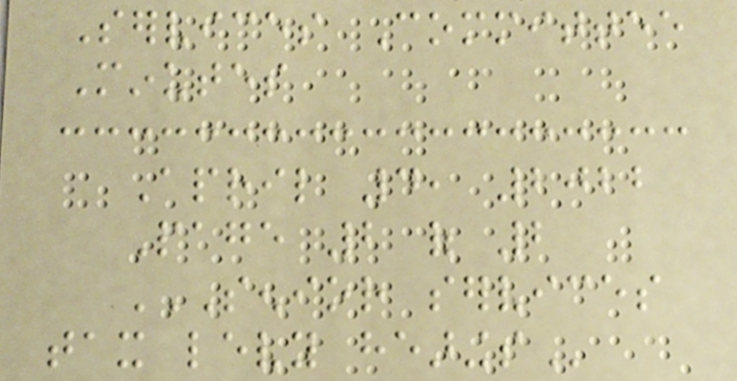Services Committee
Minutes
April 4, 2022
Page 2 of 2
SENIOR SERVICES
TAX LEVY HEARINGS
